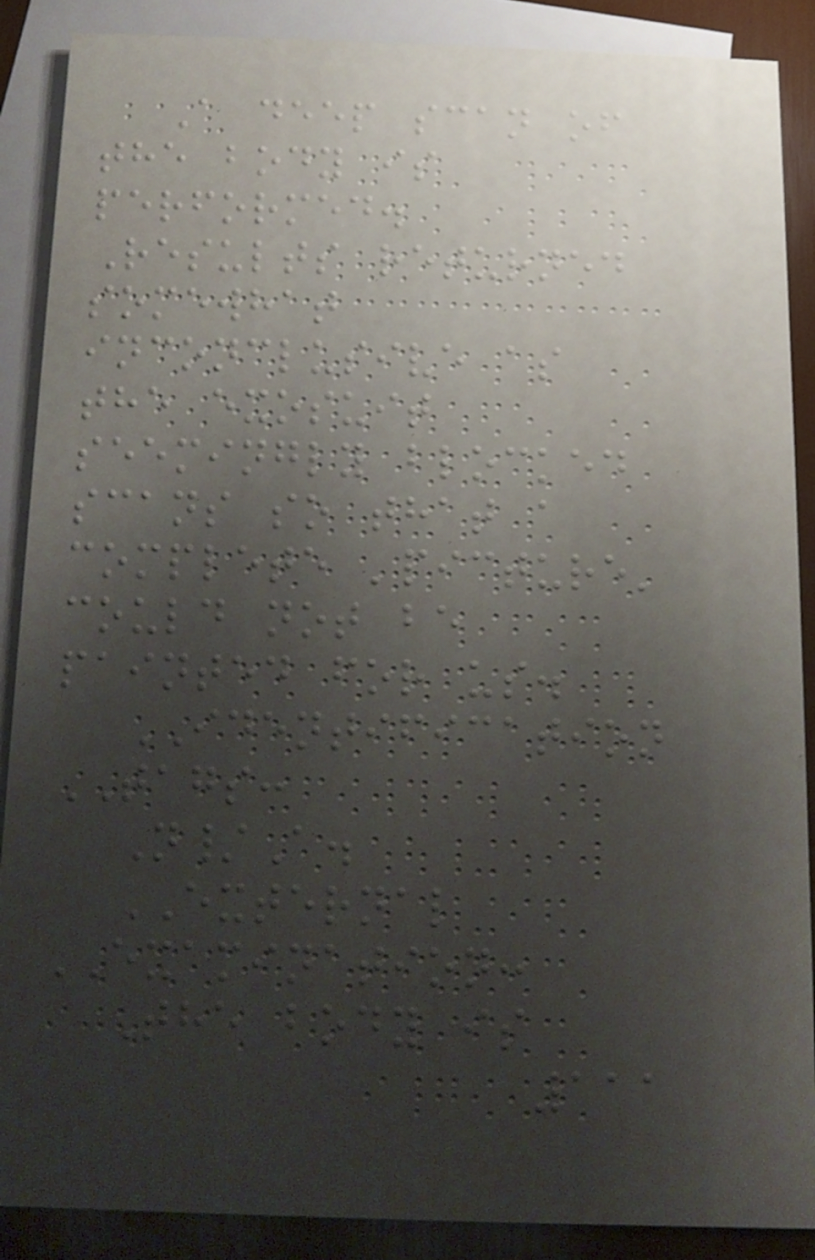A deep scan of
the body is
performed.
Results returned
somewhat
inconclusive as
the exosuit
seemingly blocked
scans so that a
complete 'picture'
could not be
painted for us.
IDENTIFICATION
TAGS:
N/A.
EXTERNAL
EXAMINATION:
The body is
111
